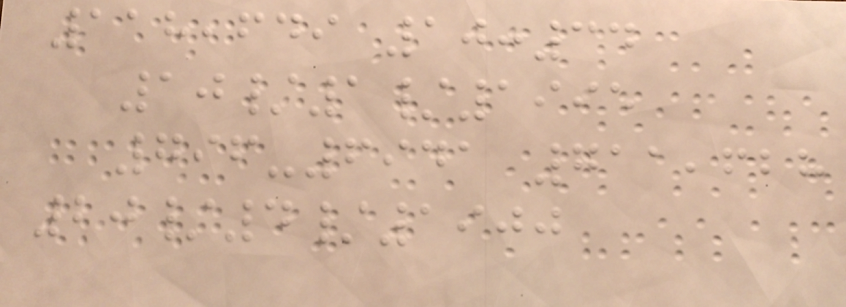118,649 10:34
10/1/1995
796-6941 711,628
20/4/1900
